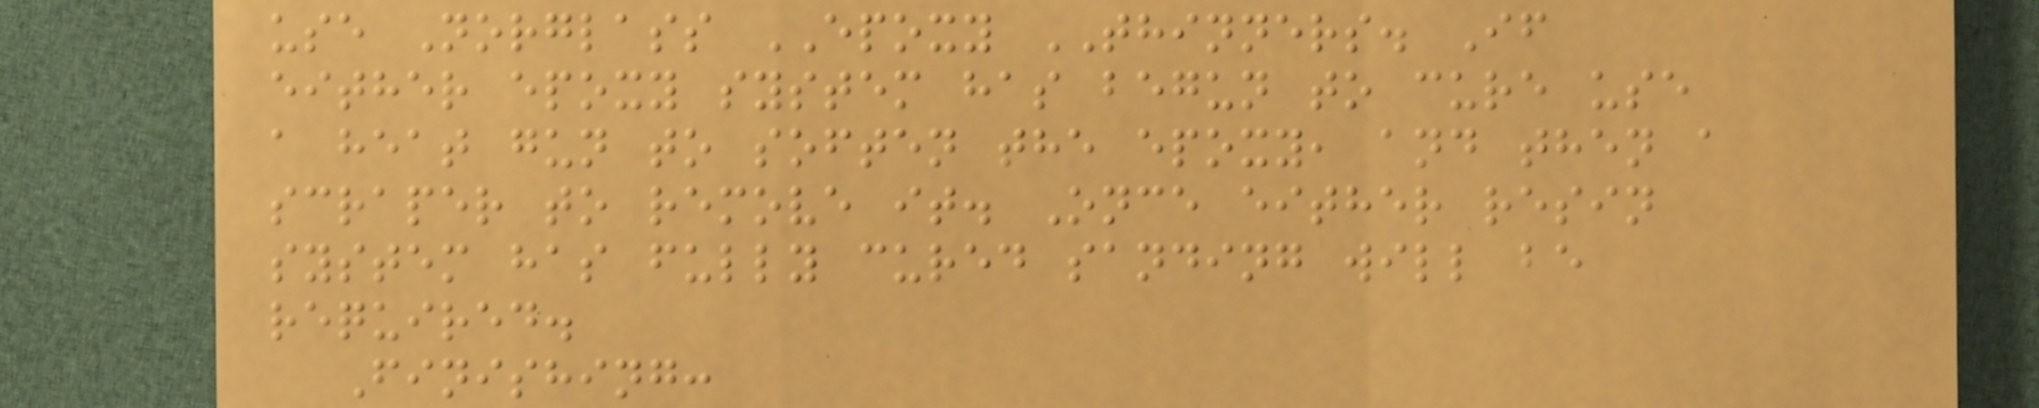use Norglass EPOXY THINNERS. If
either epoxy system has begun to cure use
a heat gun to soften the epoxy, and then a
scraper to remove it. Once either resin
system has fully cured sanding will be
required.
Finishing:
